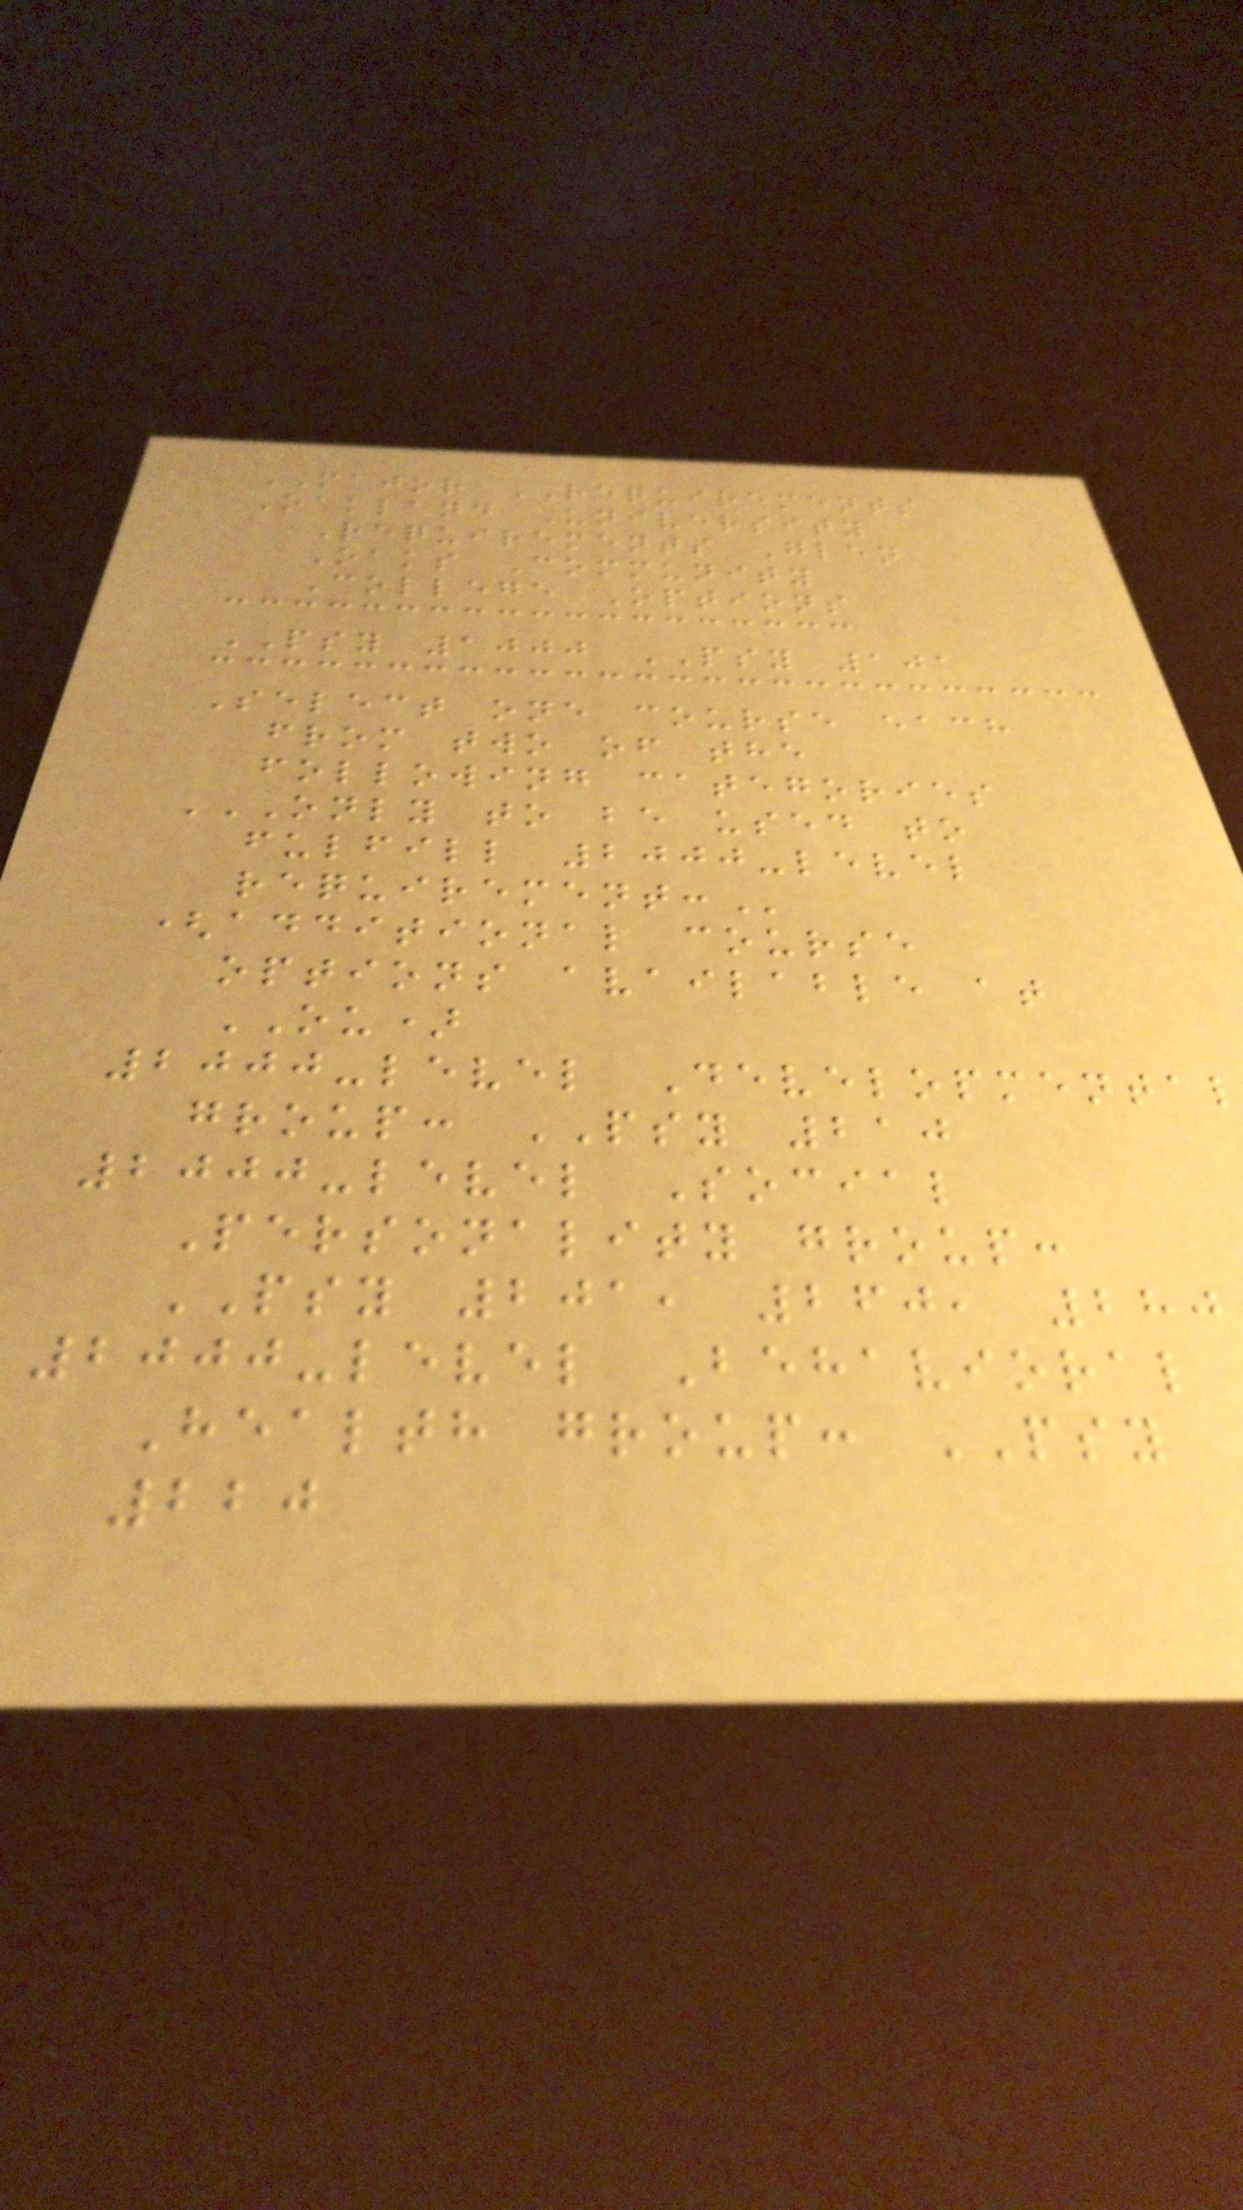MAJOR REQUIREMENTS
Oakland University
Requirements Glen
Oaks Community
College Options
PSY 1000 PSY 101
Select one course each
from two of the
following categories
ONLY TO BE USED TO
fulfill 2000-level
(additional course
options available at
OU)
2000-level Developmental
group: PSY 210
2000-level Social
Personality group:
PSY 201, 260, 280
2000-level Behavioral
Health group: PSY
220
